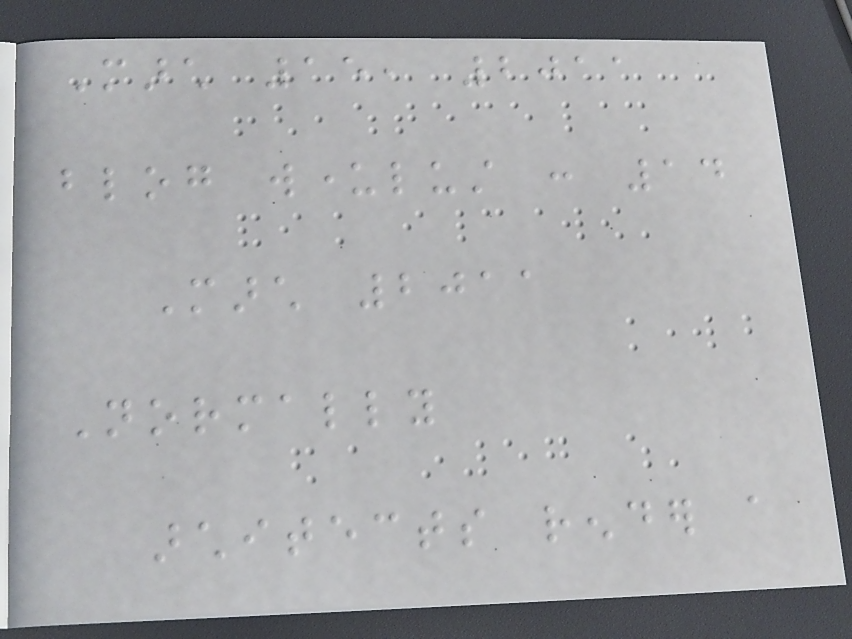March 15, 2011
blog wunderlust : 14
March 2011
Normally
architects render a
